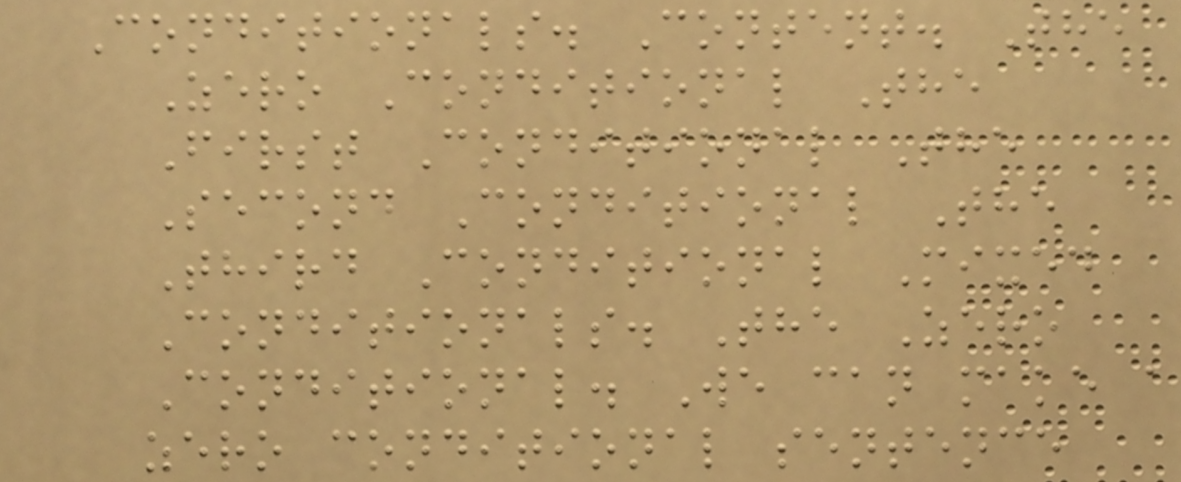Conditionals. Content. The
Zero Conditional The
First Conditional The
Second Conditional The
Third Conditional Mixed
Conditionals. The Zero
Conditional. We can make a
zero conditional sentence
